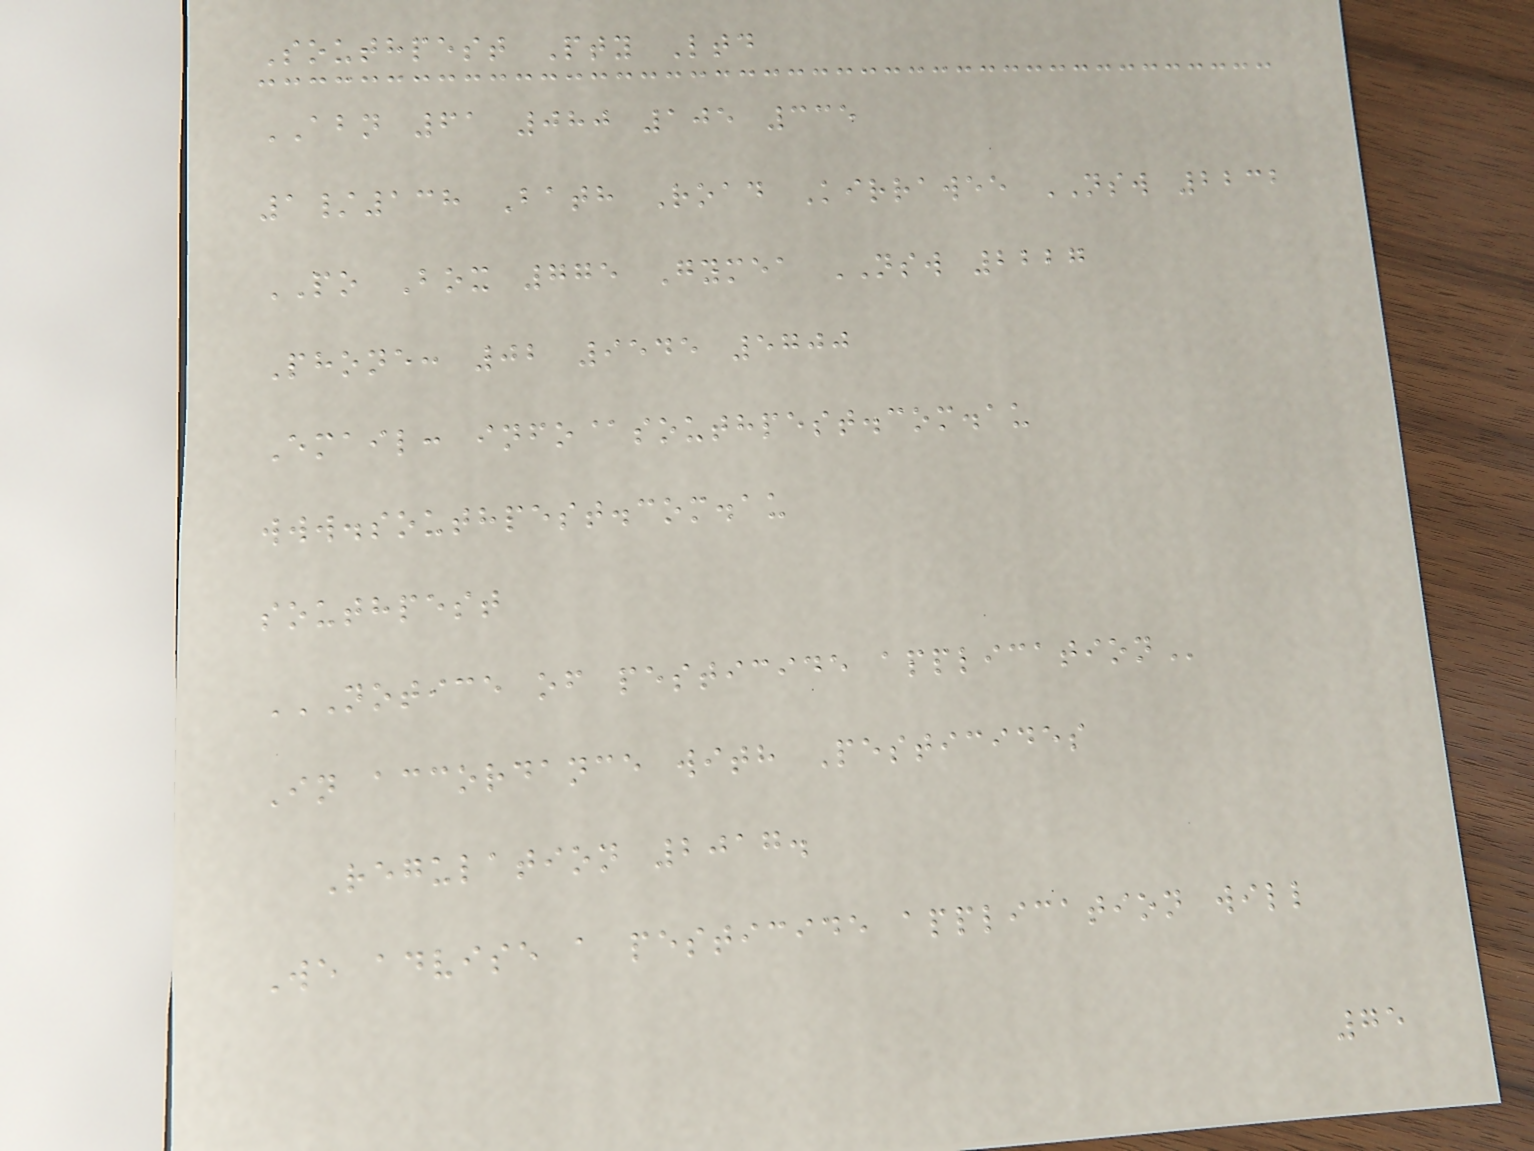Southpest Pty Ltd
ABN 61 080 105 335
1/138 Bath Road Kirrawee NSW 2232
PO Box 775 Gymea NSW 2227
Phone: 02 9545 5700
Email: info@southpest.com.au
www.southpest.com.au
southpest
NOTICE OF PESTICIDE APPLICATION
In accordance with Pesticides
Regulation 2017.
We advise a pesticide application will
75
